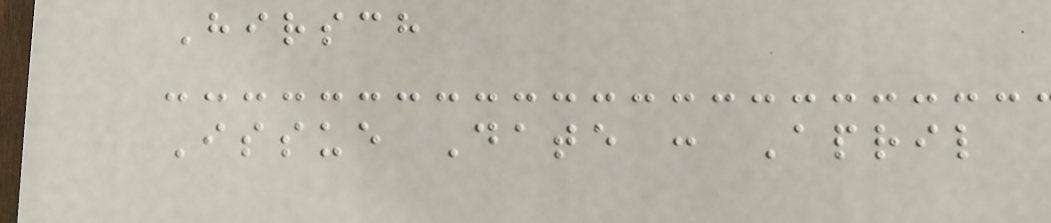Hirsch
Issue Date : April
